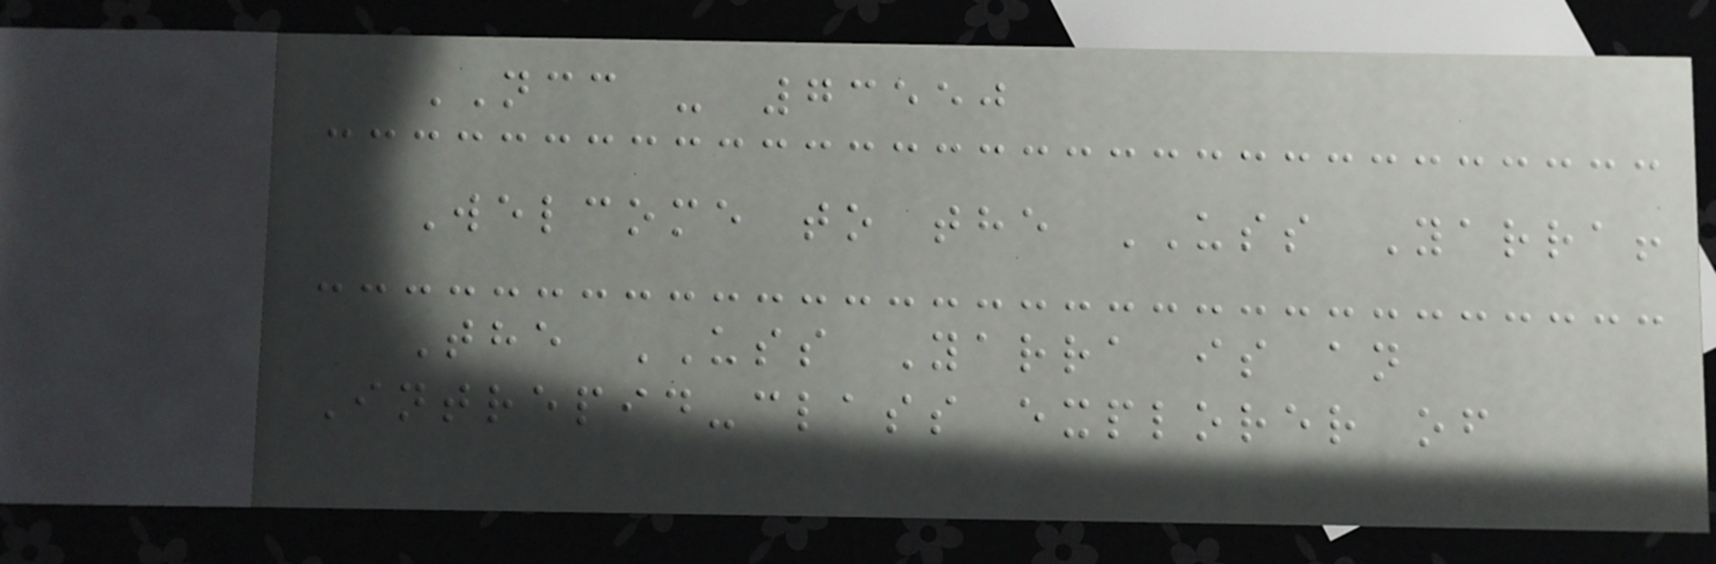NCC - 73550
Welcome to the USS Yarra!
The USS Yarra is an
Intrepid-class explorer of
